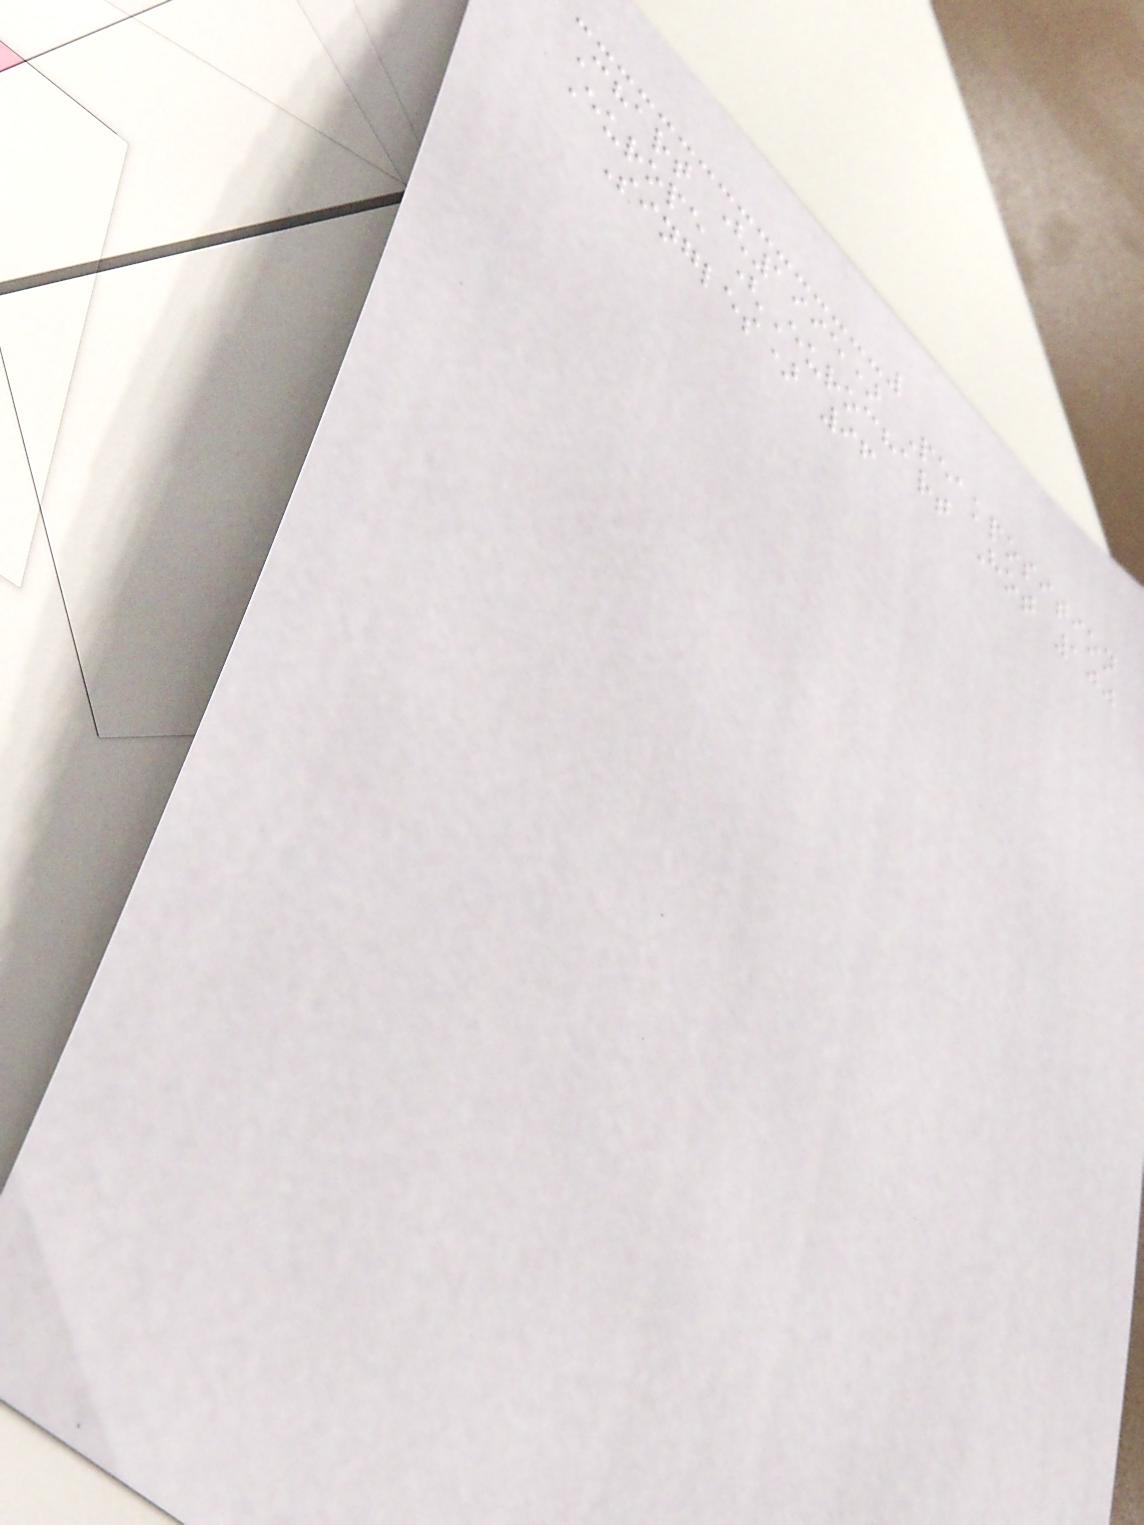Chart (1995) Peakposition
Europe (Eurochart Hot 100
Singles) 96
